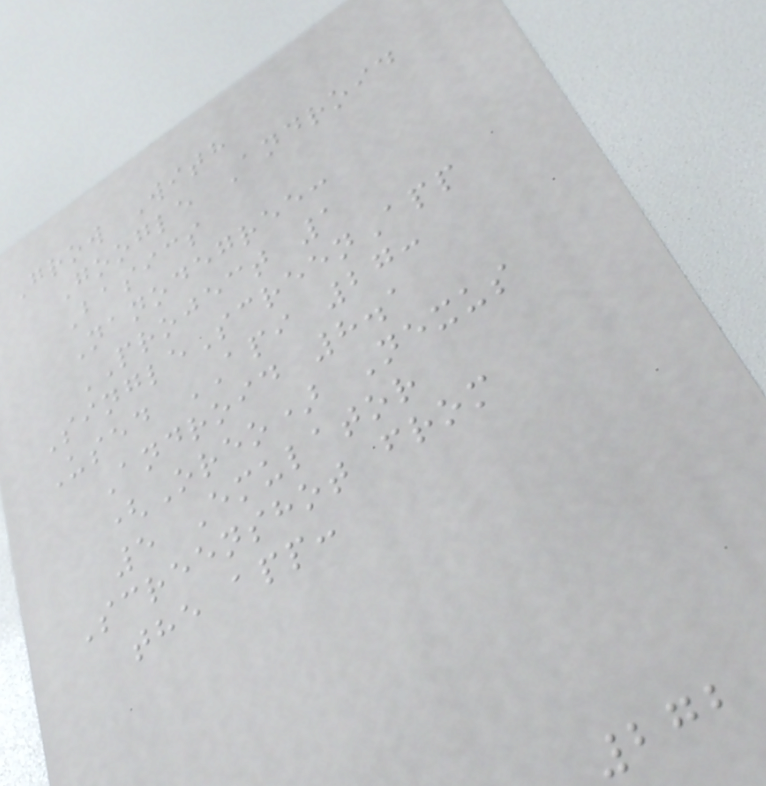Grow With
Google Android
Basics
Nanodegree:
PROJECT 1
SingleScreenApp
Used API 27:
Android 8.1
(Oreo) Nexus
5 Emulator
Screenshot from
the app:
272
